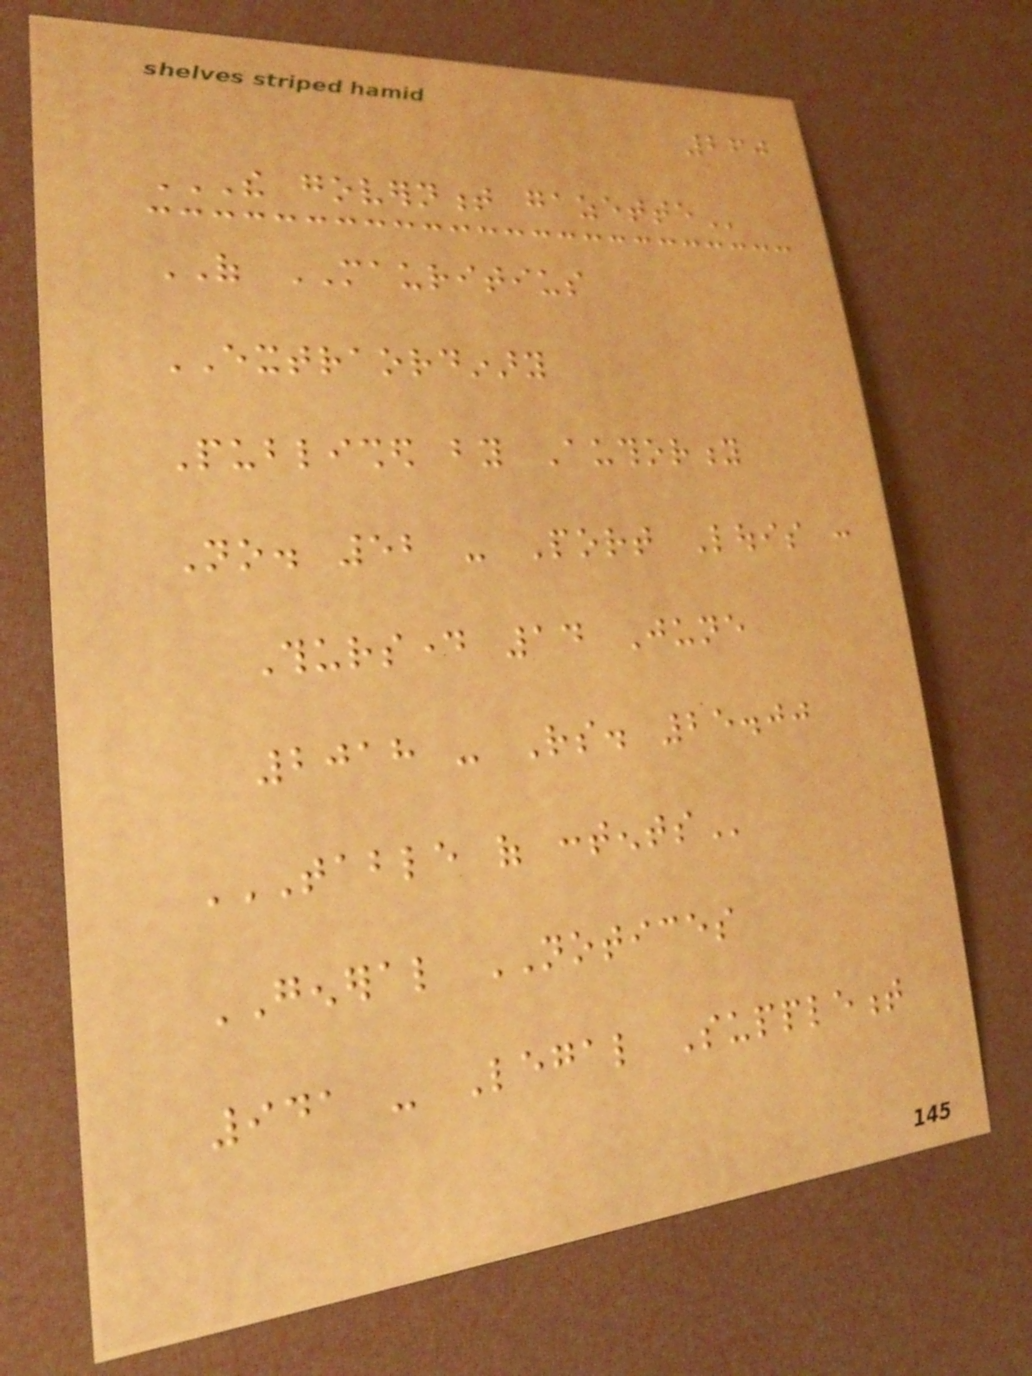260
THE GOVERNMENT GAZETTE
OF MAURITIUS
EXTRAORDINARY
Published by Authority
No. 52 - Port Louis :
Thursday 14 June
2018 - Rs. 25.00
TABLE OF CONTENTS
GENERAL NOTICES
941 - Legal Supplement
